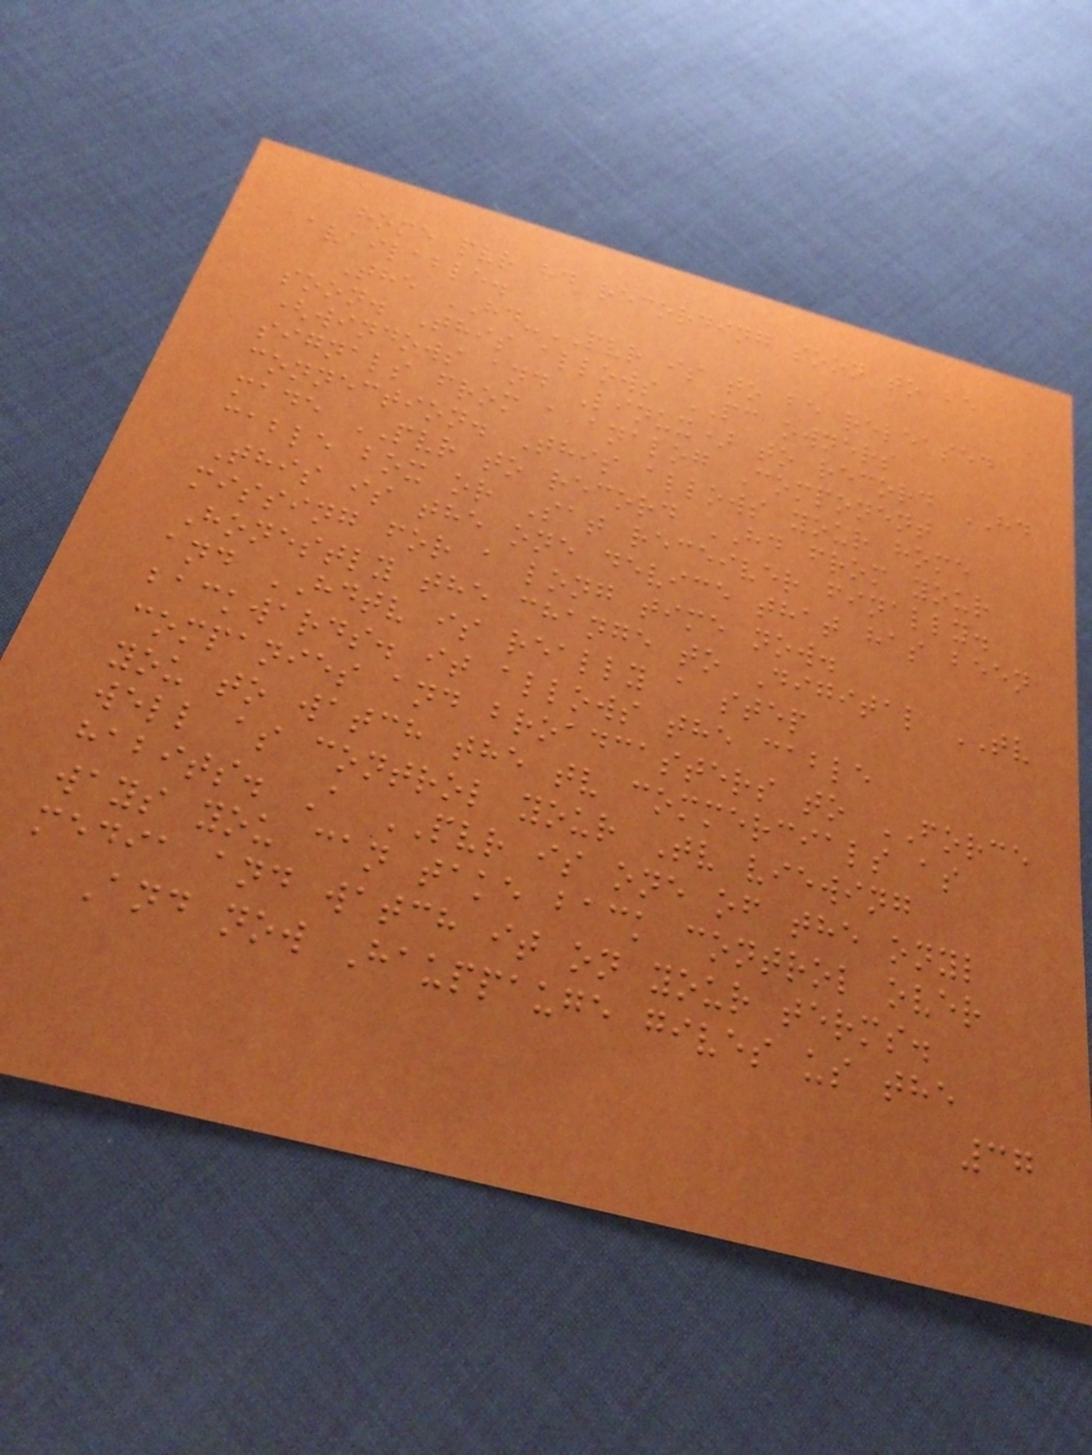home pvr hd recording soon to be
available.
The HD-PVR is to be released
soon. This allows PC owners
(windows and Linux) to record HD
signals from a analog Component
connection. This allows your home
made PVR to record HD from your
cable box or Sat receiver finally.
This is the one device that has been
missing for a long time now.
Honestly the change to Digital TV
and HDTV is really a step
backwards. it allows the cable
companies and broadcasters to FORCE
you to watch the tv commercials as
well as control your Tv viewing
habits. A PVR is one of the onyl
ways you can take back control over
media and watch it on your terms.
And now Hauppauge gives us the
37
